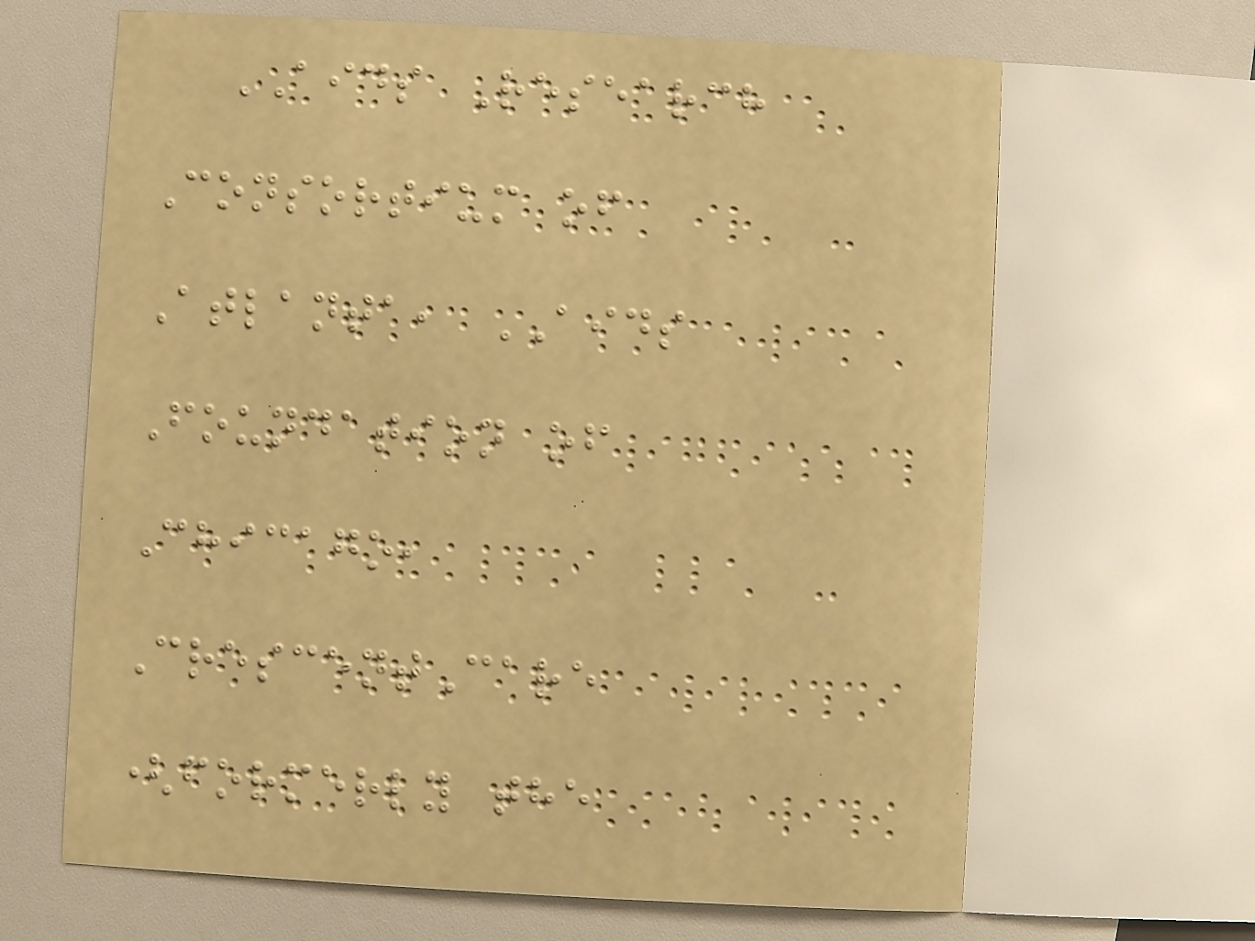AIDS Research
Consortium of
Atlanta, AIDS
Foundation of
Chicago,
CrescentCare
(formerly the
